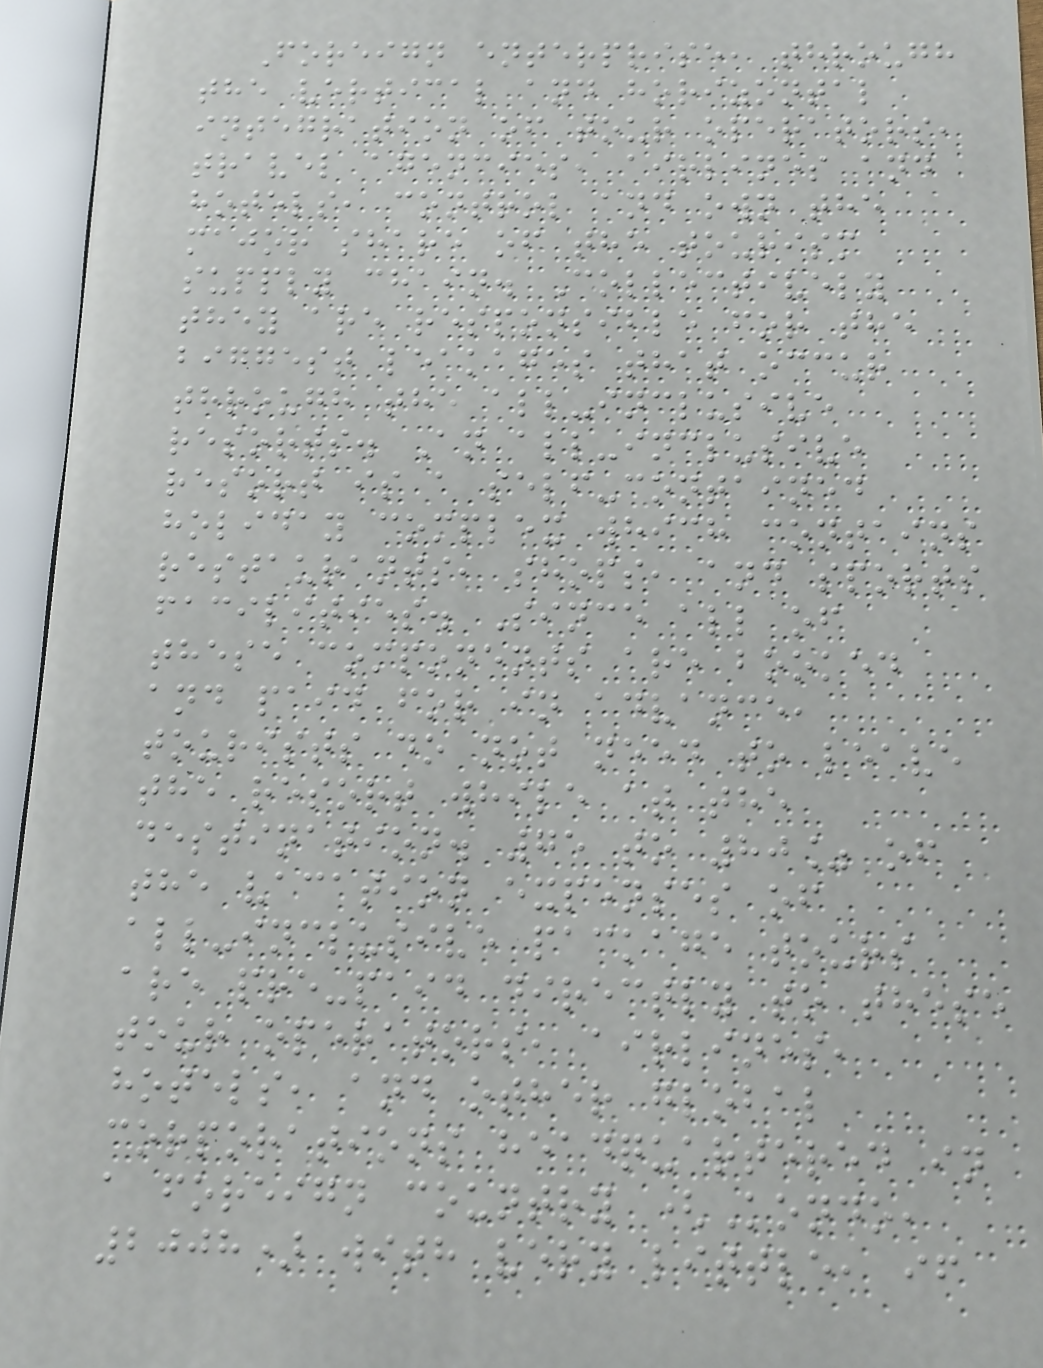Foreign enterprise, through
the vertical and horizontal
integration of tour operators,
travel agencies, airlines and
hotels, control and own the
major share of the tourism
supply chain. Collectively
they are responsible for the
biggest leakages that occur
through the all-inclusive
resorts. An all-inclusive
resort is a self-contained
holiday complex which contains
restaurants, shops, and sports
facilities. Since all of
these components are booked
and paid for in advance,
tourists do not need to leave
the resort while at the
destination. 75 to 80% of
the vacation expenses of
all-inclusive package tours
are pre-paid directly to these
tour operators, airlines,
hotels, and other global
corporations headquartered in
a foreign country (Kondo,
2008) with very little, if
